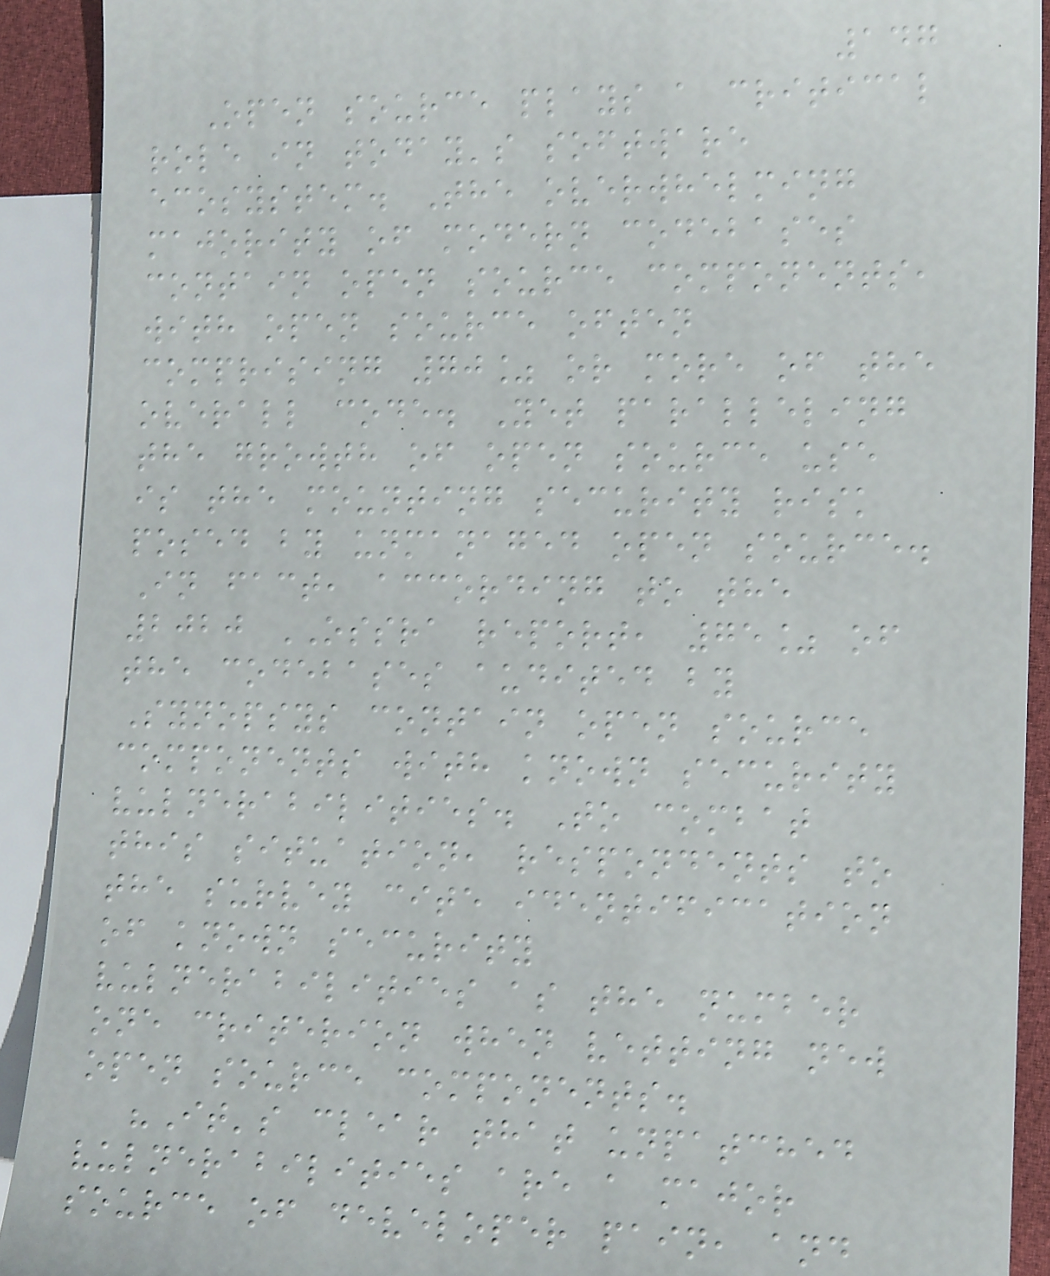147
Open source plays a critical
role in today's software
ecosystem. The overwhelming
majority of modern codebases
contain open source components,
with open source often
comprising 70% or more of the
overall code. Yet paralleling
the growth of open source use
is the mounting security risk
posed by unmanaged open source.
In fact, according to the
2020 OSSRA report, 75% of
the codebases audited by
Synopsys contain open source
components with known security
vulnerabilities. To combat
this situation, respondents to
the survey cite identification
of known security
vulnerabilities as the number
one criterion when vetting new
open source components.
"It's clear that unpatched
vulnerabilities are a major
source of developer pain, and
